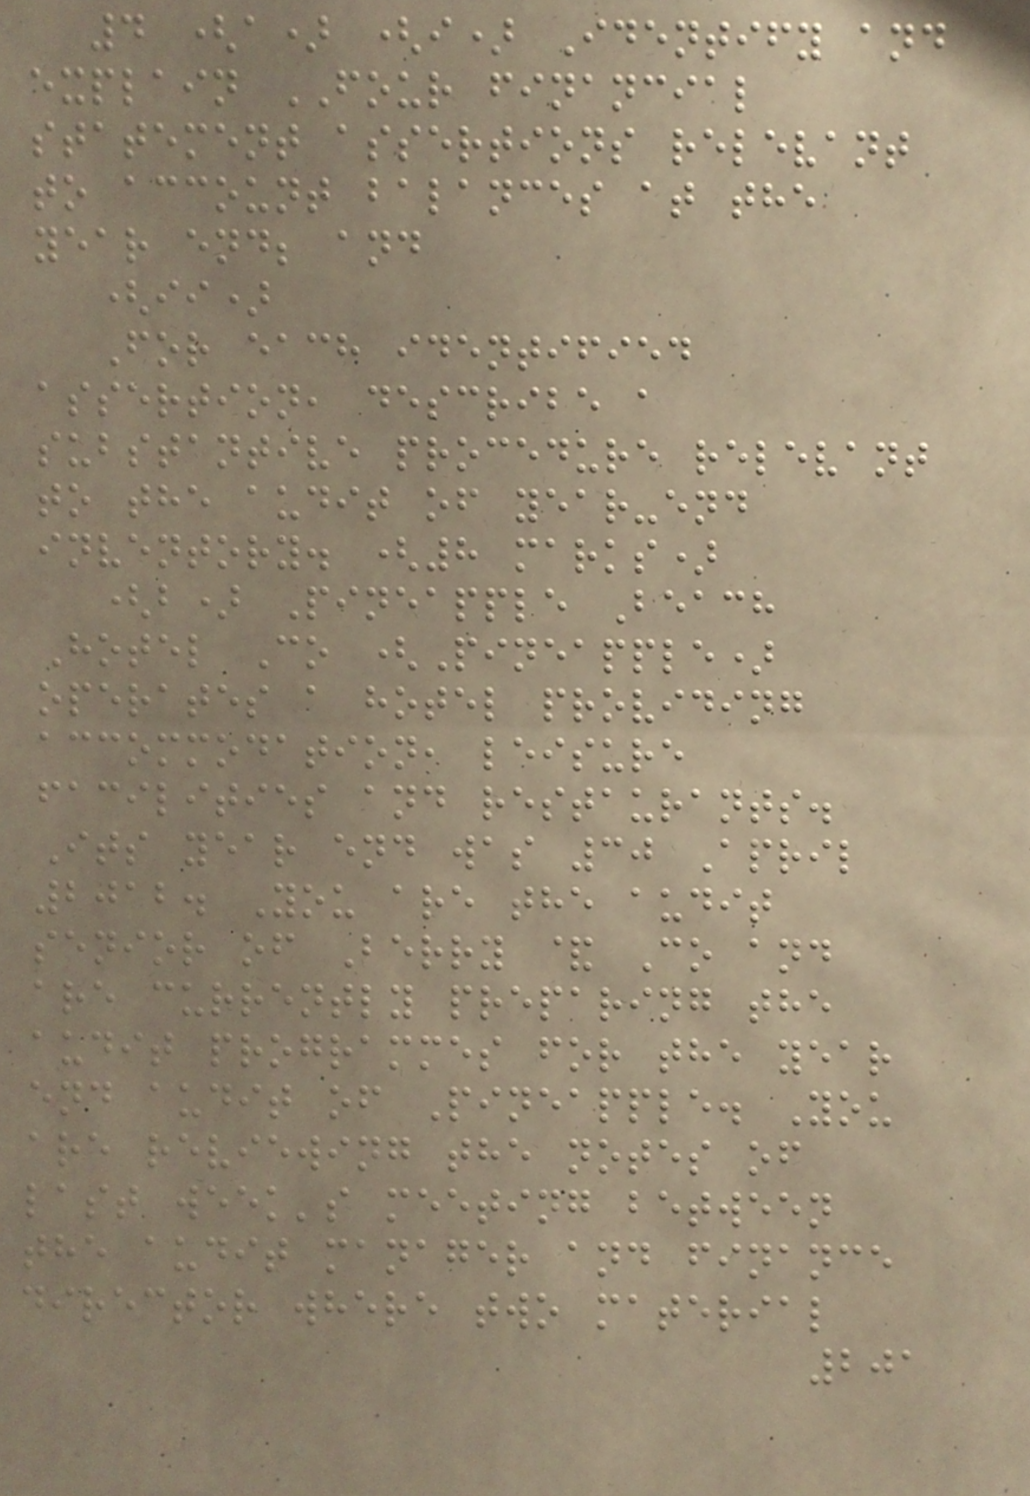4 (a) (i) Identify and
explain FOUR financial
statement assertions relevant
to account balances at the
year end; and
(ii)
For each identified
assertion, describe a
substantive procedure relevant
to the audit of year-end
inventory. (8 marks)
(b) Pineapple Beach
Hotel Co (Pineapple)
operates a hotel providing
accommodation, leisure
facilities and restaurants.
Its year end was 30 April
2012. You are the audit
senior of Berry & Co and
are currently preparing the
audit programmes for the year
end audit of Pineapple. You
are reviewing the notes of
last week's meeting between
the audit manager and finance
director where two material
201
